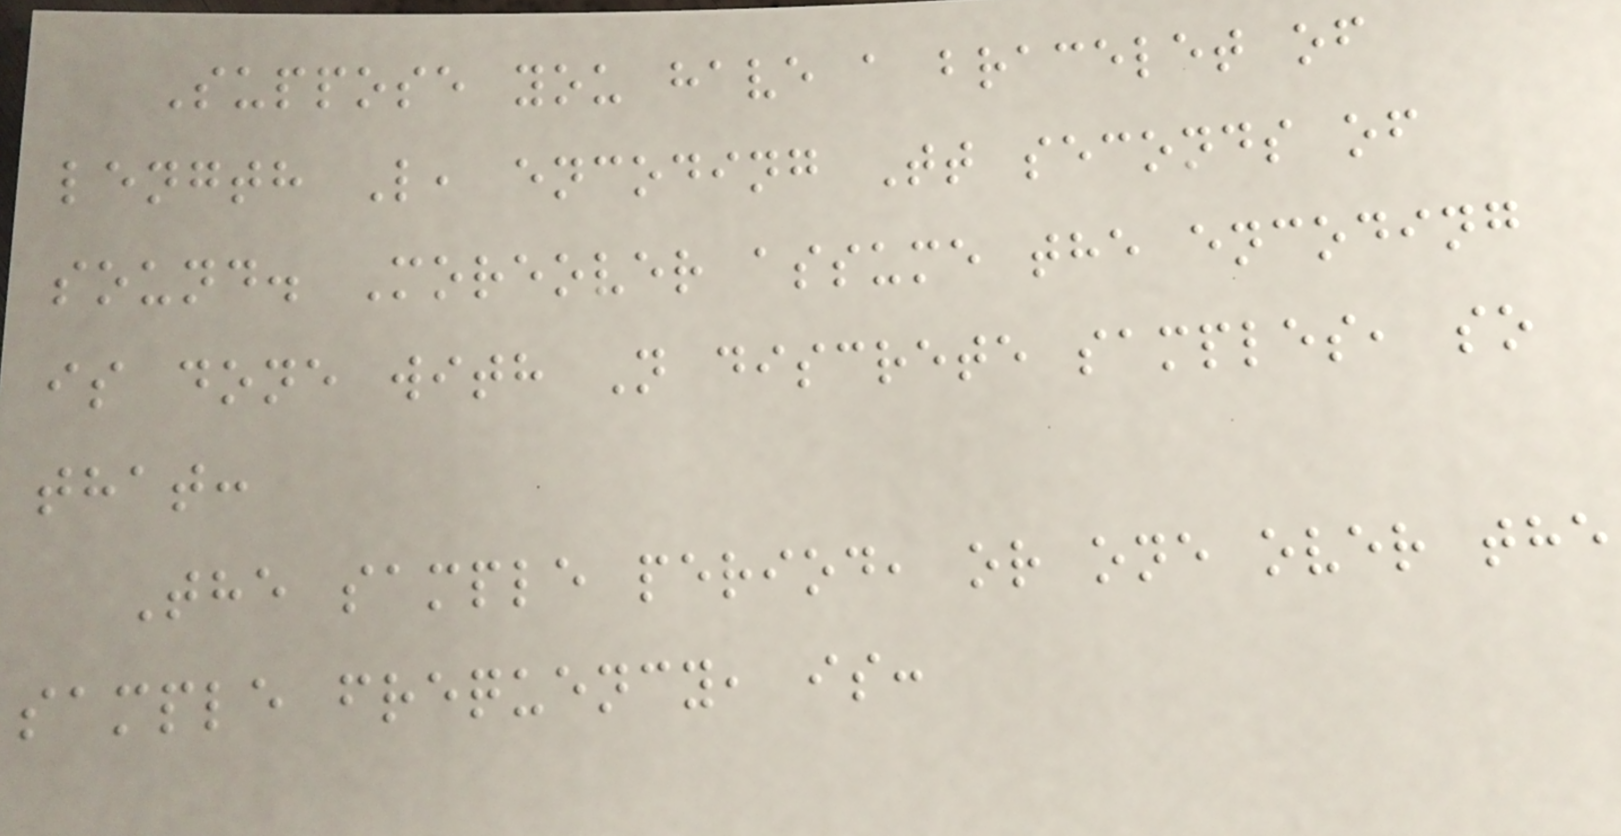Suppose you have a bracelet of
length L, encoding Tt seconds of
sound. Moreover assume the encoding
is done with N discrete samples, so
that:
The sample period, or one over the
sample frequency, is:
